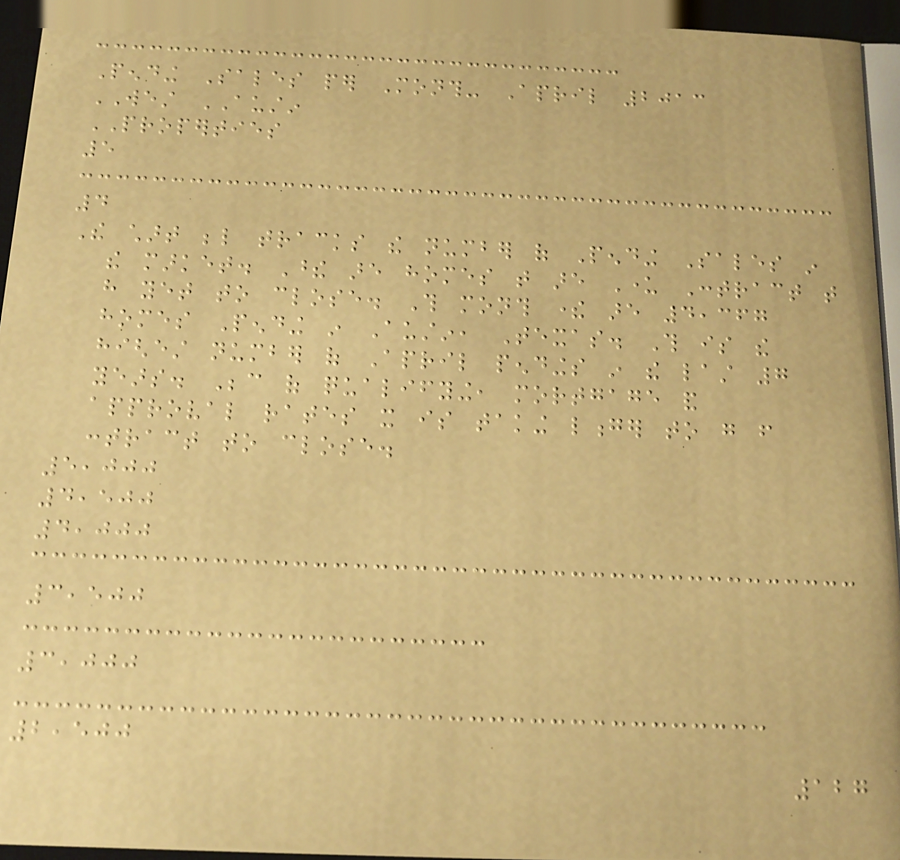Pending Sales per Month- April 2013
WEST AUSTIN
PROPERTIES
5
4
The chart below tracks the number of Pending Sales in
the market. These are homes that are Under Contract that
have yet to close. This month there are 4,367
homes Pending in Austin, Texas. This is the
highest number of April pendings in the last 7
years. Because of qualifying, mortgage and
approval rates it is taking longer to go from
contract to close.
5,000
4,500
4,000
3,500
3,000
2,500
127
